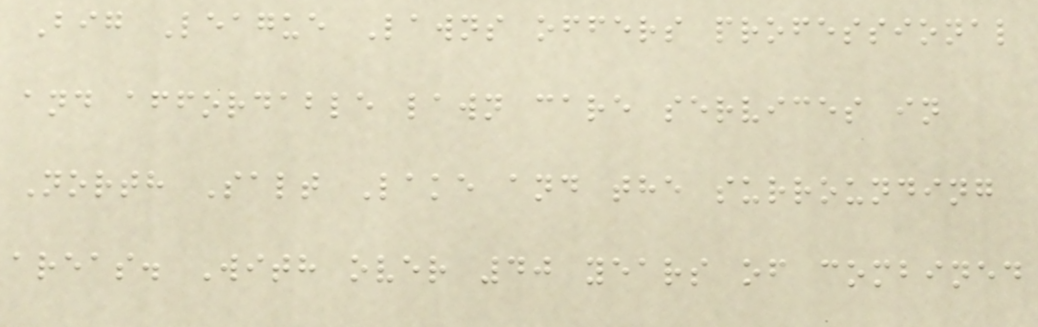Big League Lawns offers professional
and affordable lawn care services in
North Salt Lake and the surrounding
areas. With over 40 years of combined
